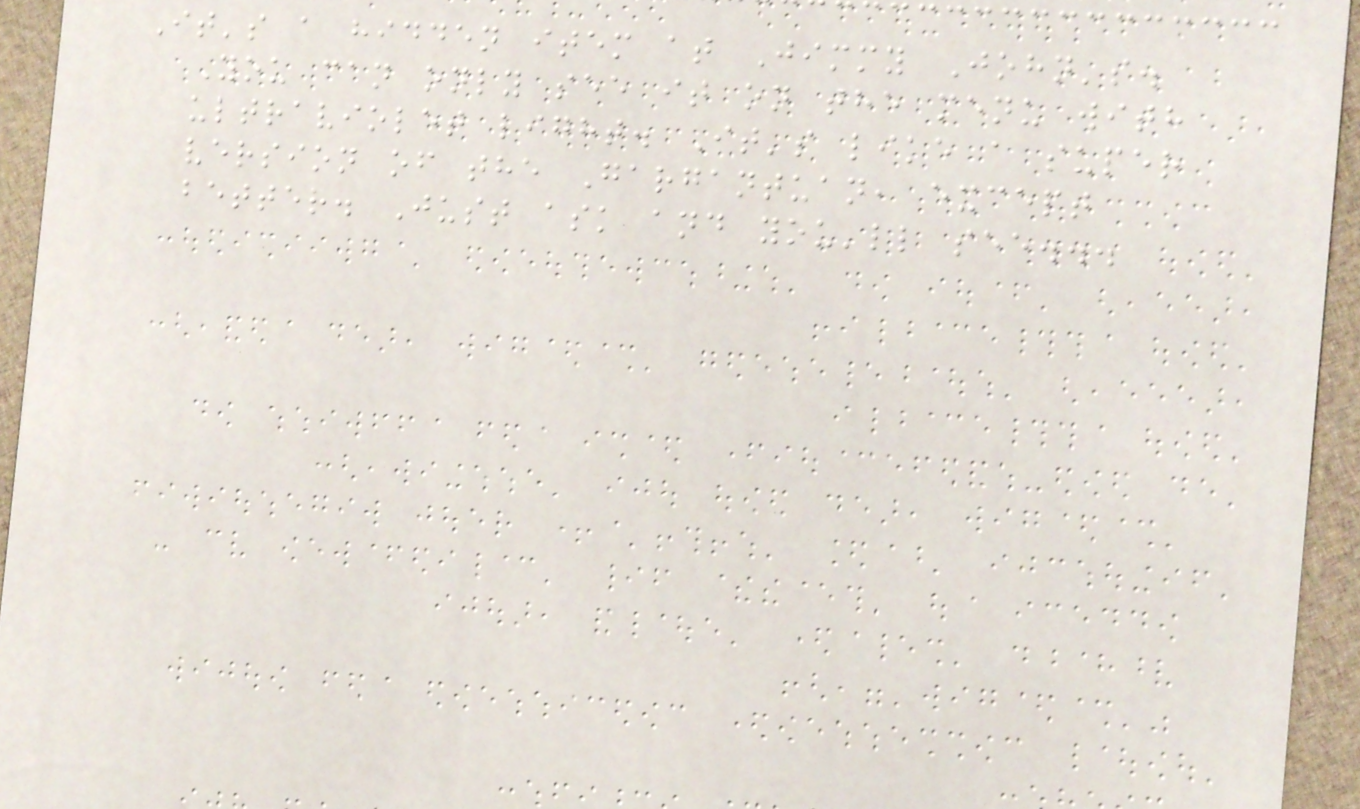It's a hidden item at Jimmy John's.
You can only see it on the menu with
ultraviolet light. It's like a super
version of the Gargantuan, except
better. Just ask and you'll see...
